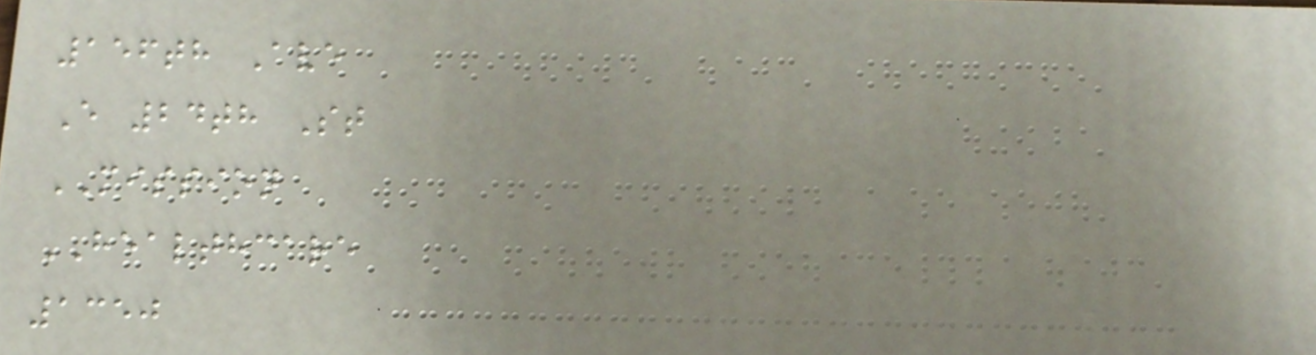156th Ave
E 24th St
MISSION
HEALTHCARE
1350
